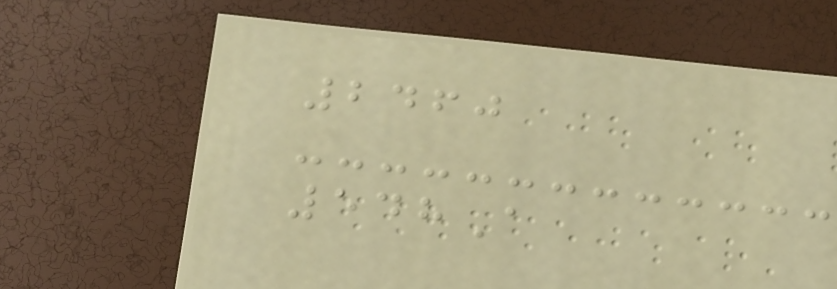2460
548A
